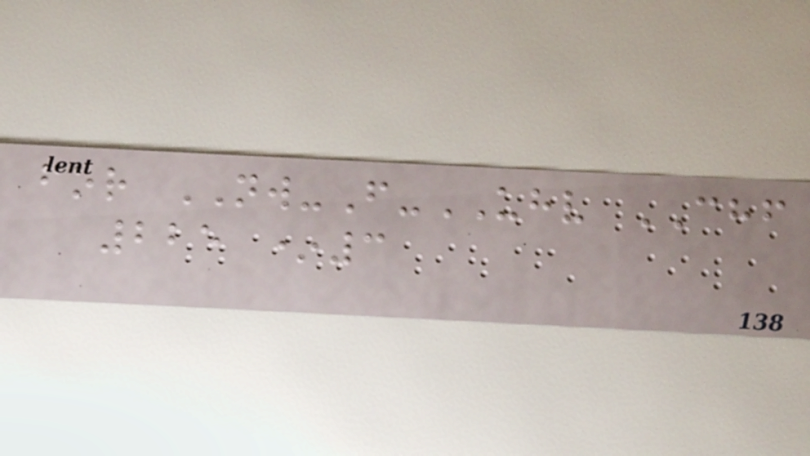for NW-F-UHV CHF
225 *3
